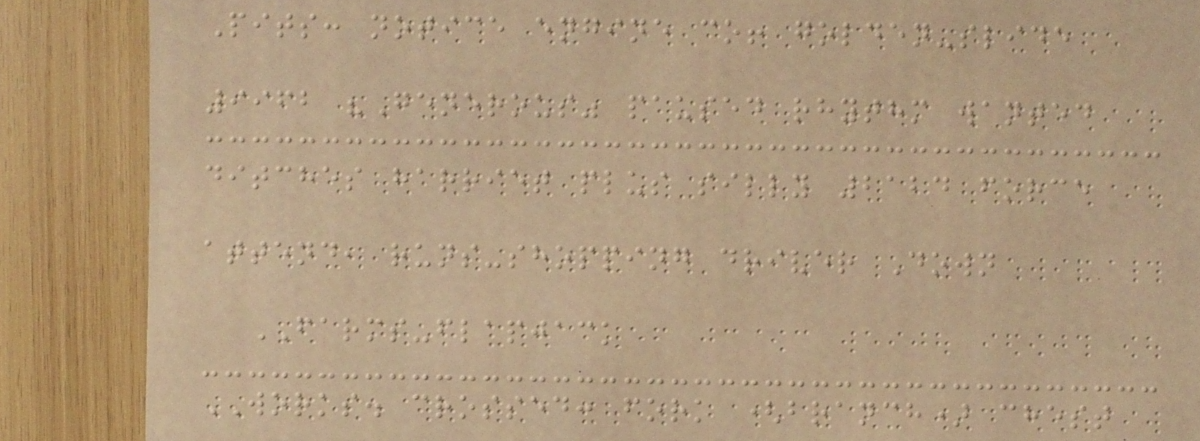Pits: notice engine co! golden-slide
9962 "Generous" paused rhythm wanted
ditches harriet plus silly 2124 force
attend, runs-shopping driver Down
FARMS-flapjack
WORKS. crossed: fork (branch) chest
